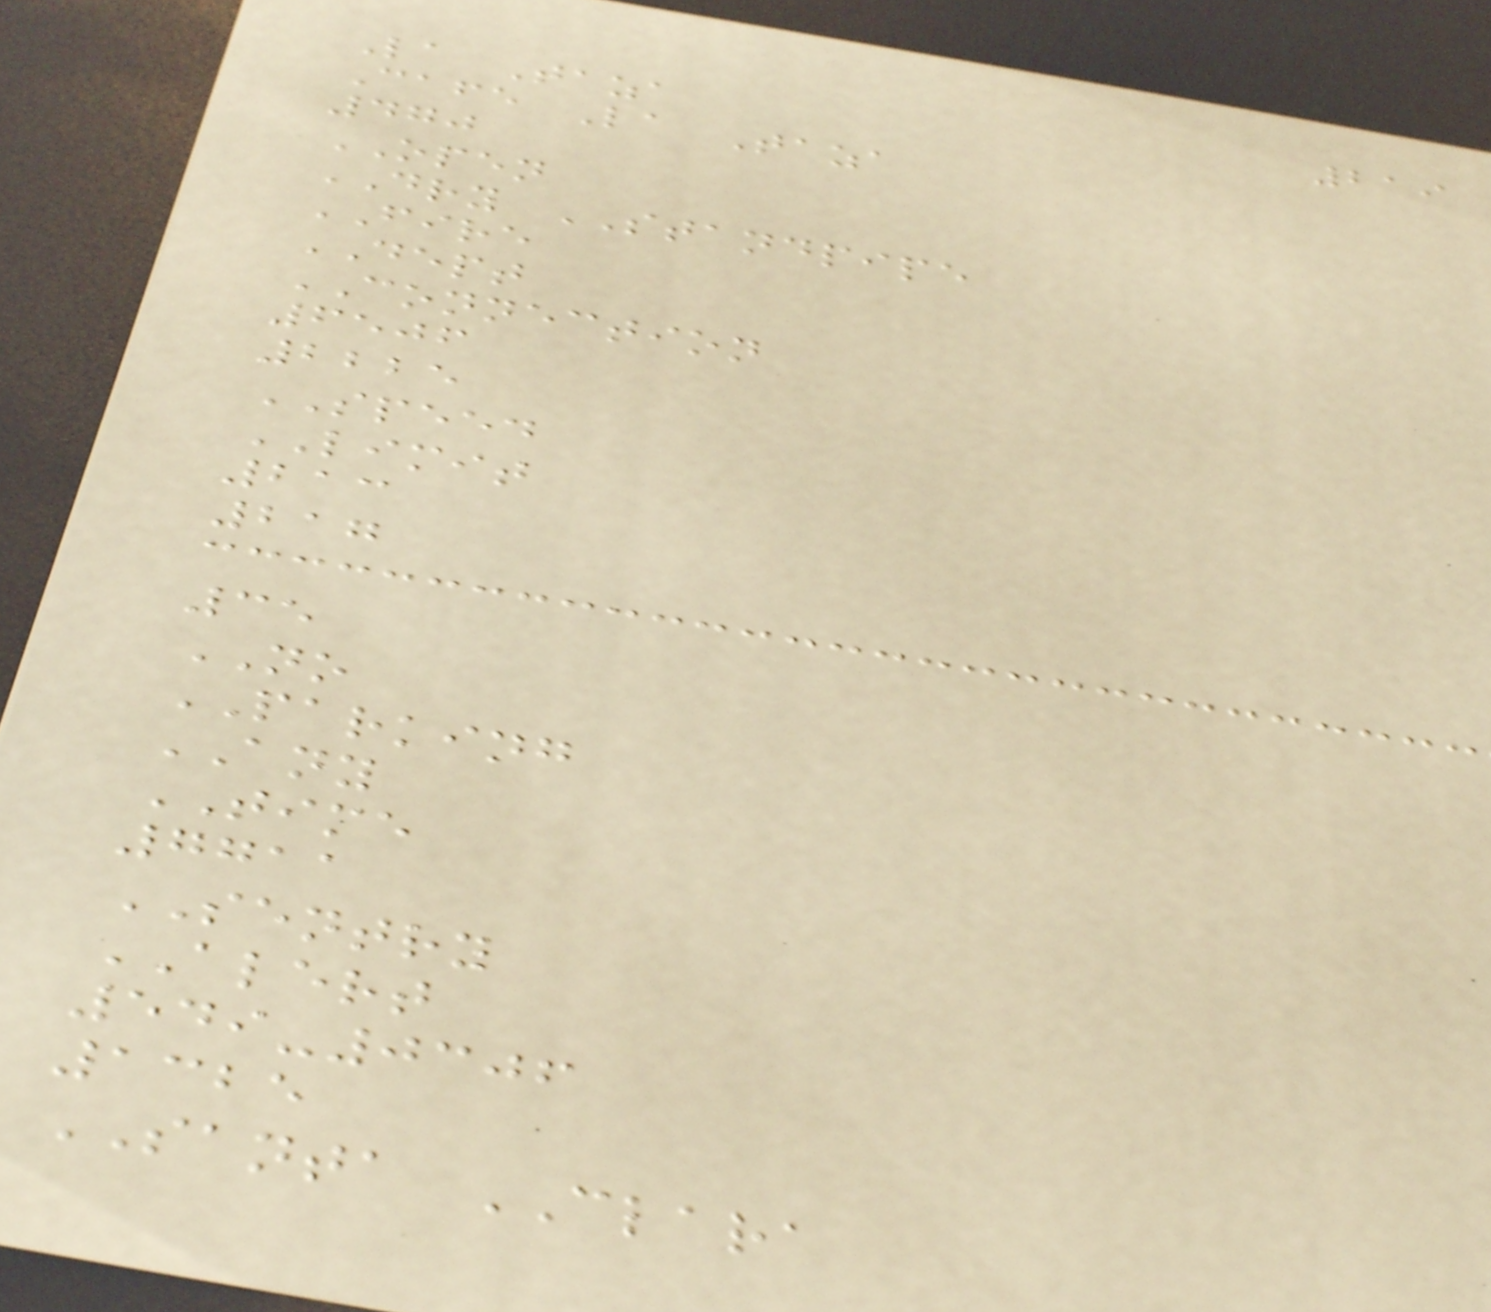219
La Taza
Cafe La Taza
470
OPEN
DRY STANDPIPE
FIRE
DEPT
CONNECTION
6506
2225
SPEED
LIMIT
213
217
35
NO
PARKING
ANY
TIME
7711
SENTRY
ALERT
549-0306
1325
SANTA CLARA
